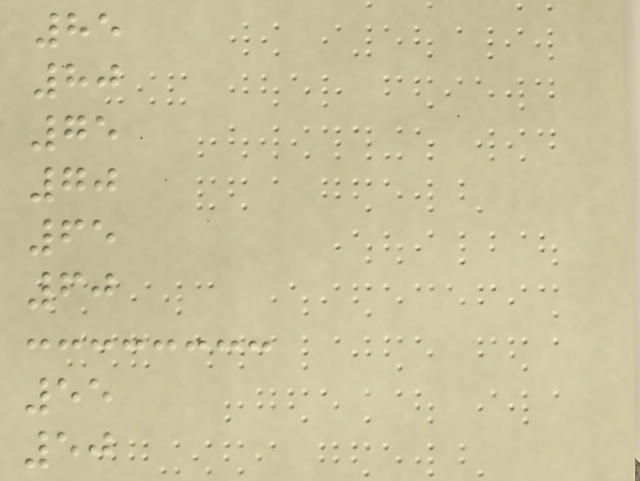85
80
75
70
65
60
55
50
